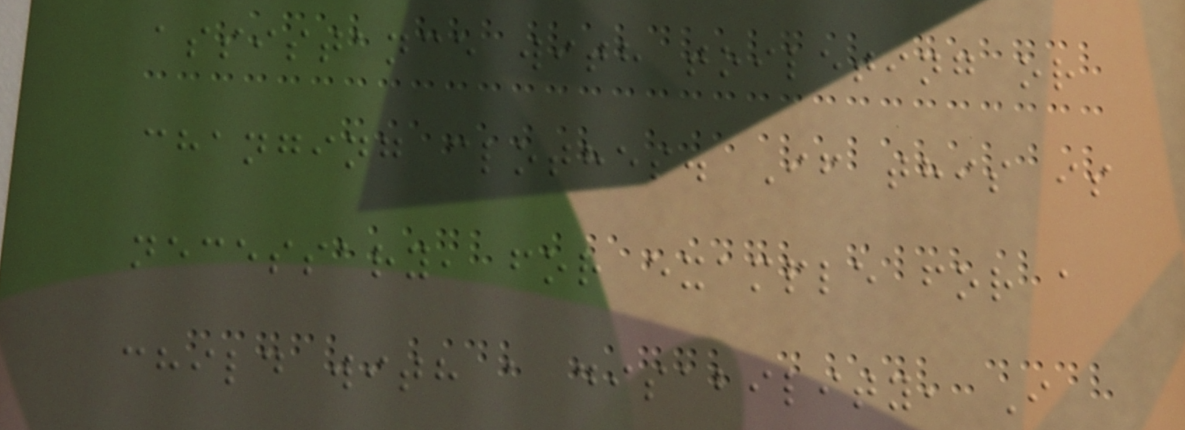assistance with toileting or
changing clothes. If this is
necessary, for example for a
child with a disability, I
